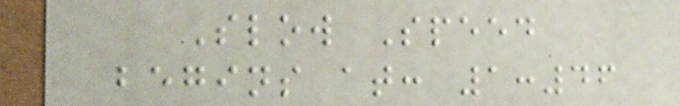Slow Speed
begins at: 1:46
